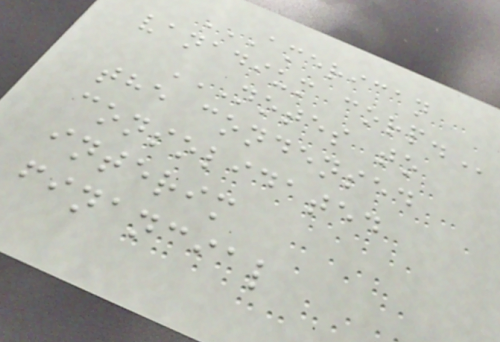AMERICAN
VANADIUM CORP.
NOTES TO
THE CONDENSED
CONSOLIDATED
INTERIM
FINANCIAL
